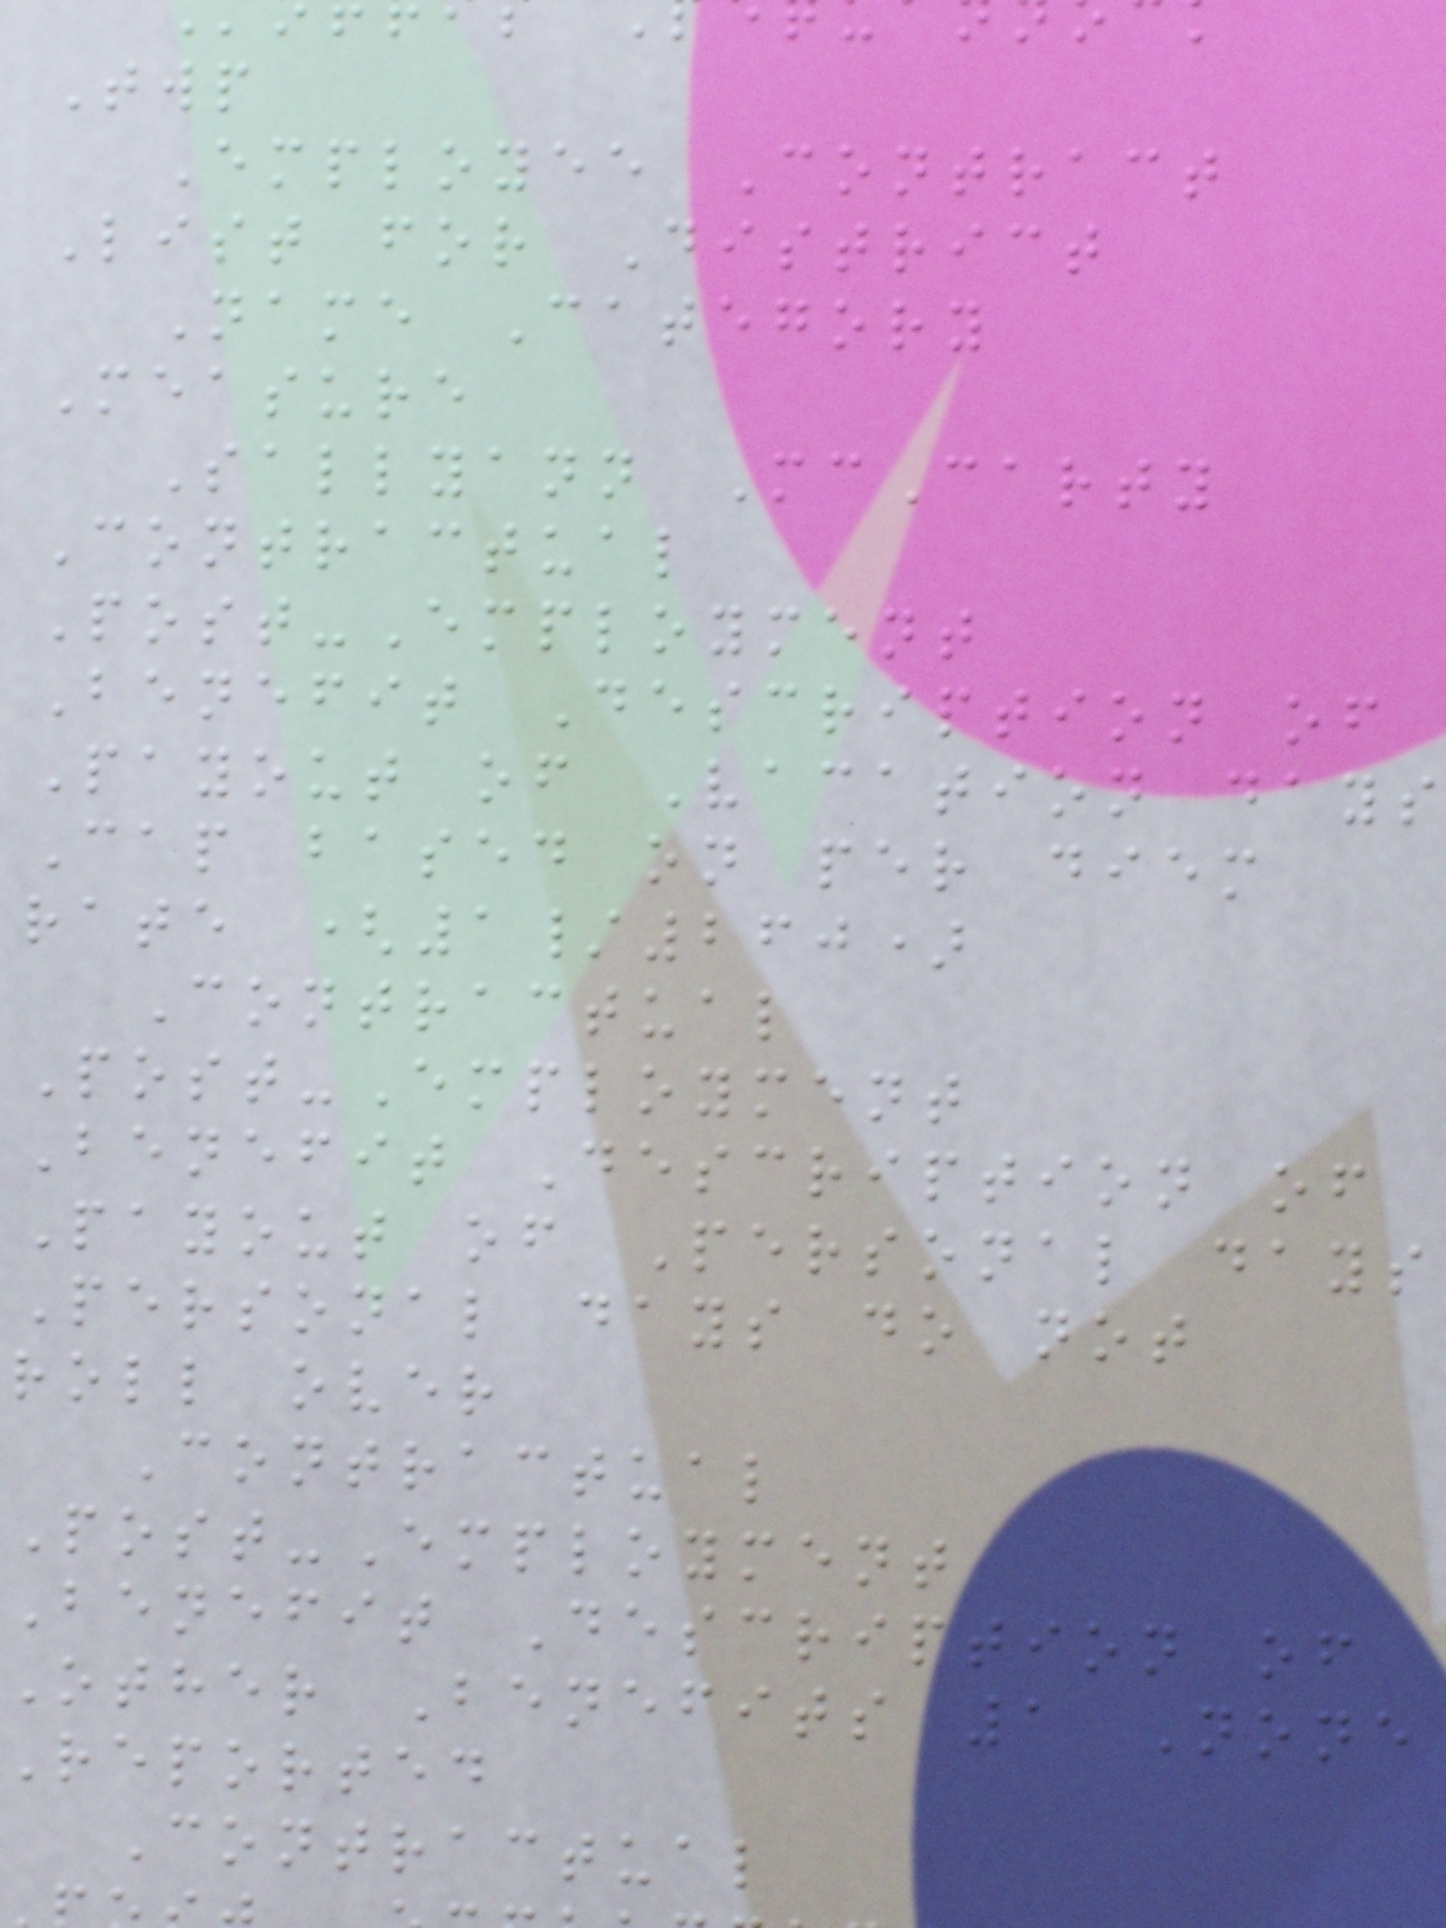Twp
Employee Contract
List for District
Name Category
Measure
Sallyann McCarty
Contractual
Post-Employment
Benefit Description of
Payout of Vacation days
Cap based on per diem
rate (1/260)
Contractual
Post-Employment
Benefit Description of
Payout of Personal days
Personal days do not
roll over
Contractual
Post-Employment
Benefit Description of
Other Benefits 1 None
Reported
Contractual
